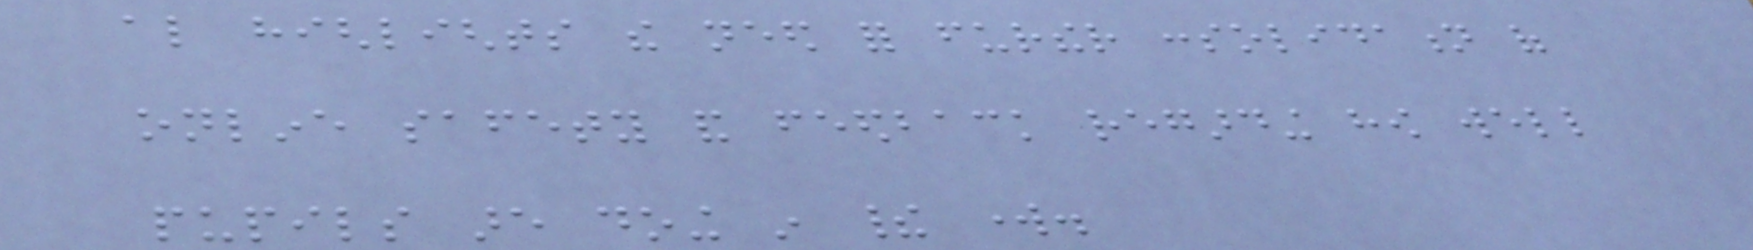also highlights the need for further consolidation of
online safety and feedback regarding how well
pupils are doing in their work.
